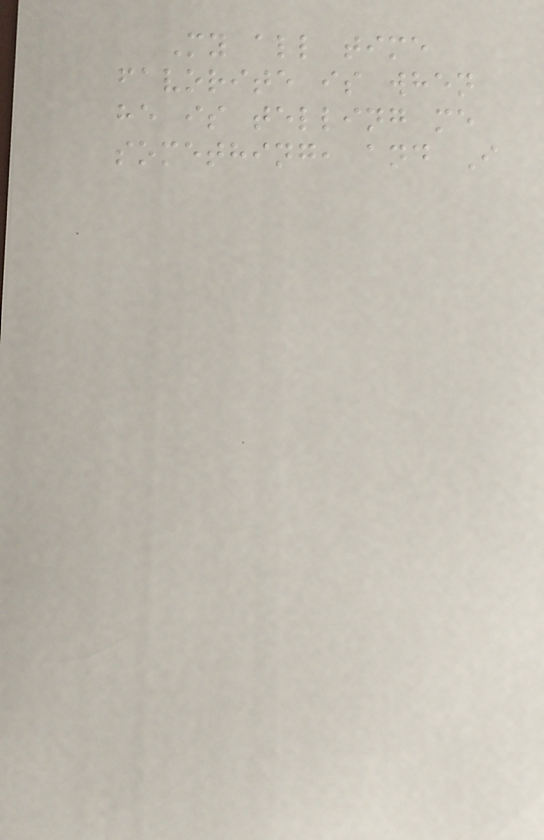My all time
favorite is when
he is telling me
something, and I
